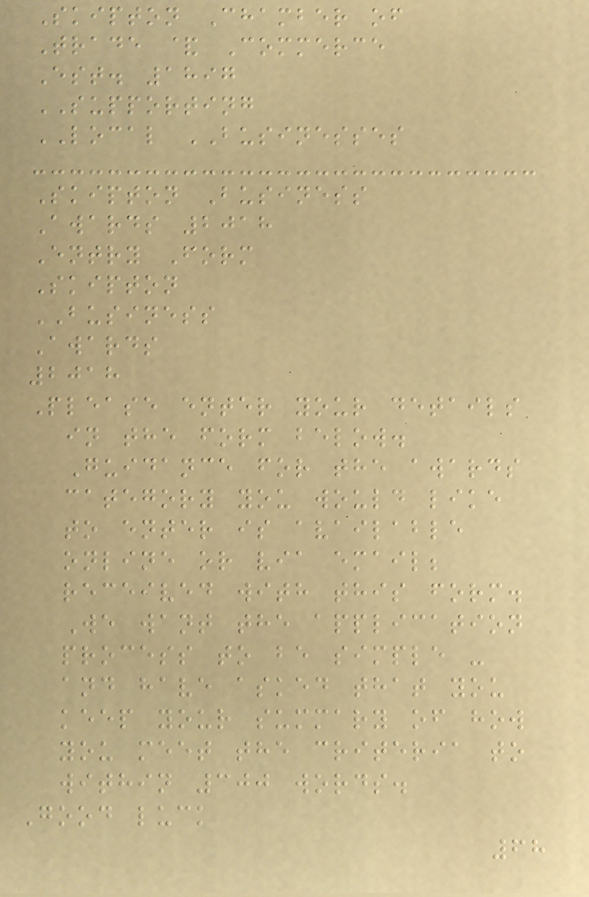Skipton Chamber of
Trade & Commerce
Est. 1897
SUPPORTING
LOCAL BUSINESSES
Skipton Business
Awards 2018
Entry Form
Skipton
BUSINESS
Awards
2018
Please enter your details
in the form below.
Guidance for the awards
category you would like
to enter is available
online or via email;
received with this form.
We want the application
process to be simple -
and have asked that you
keep your summary of how
you meet the criteria to
within 300 words.
Good luck
68
